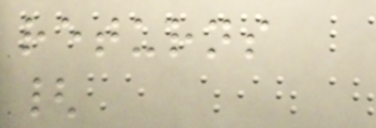returns
{
